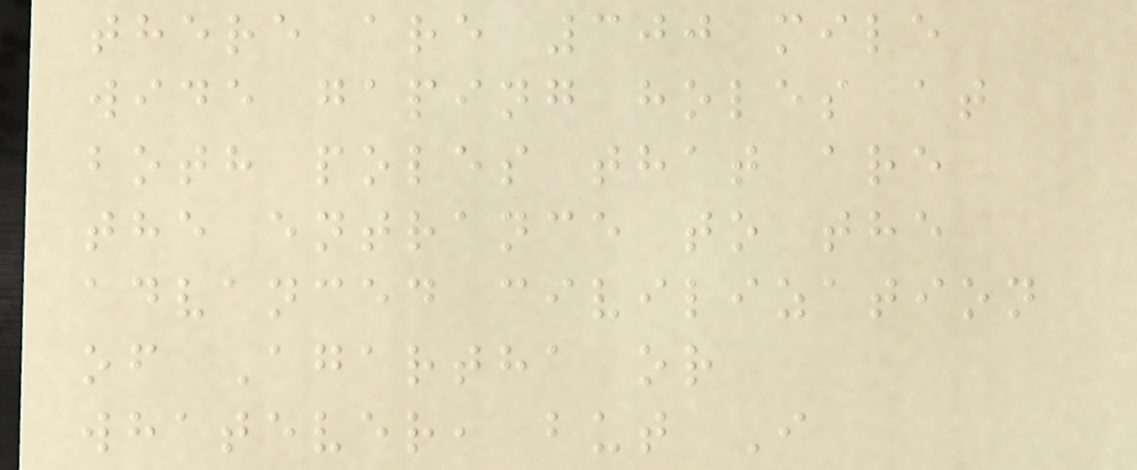there are 300 mile
wide gaping holes at
both poles that are
the entrance to the
advanced civilization
of Agartha or
whatever, but I
